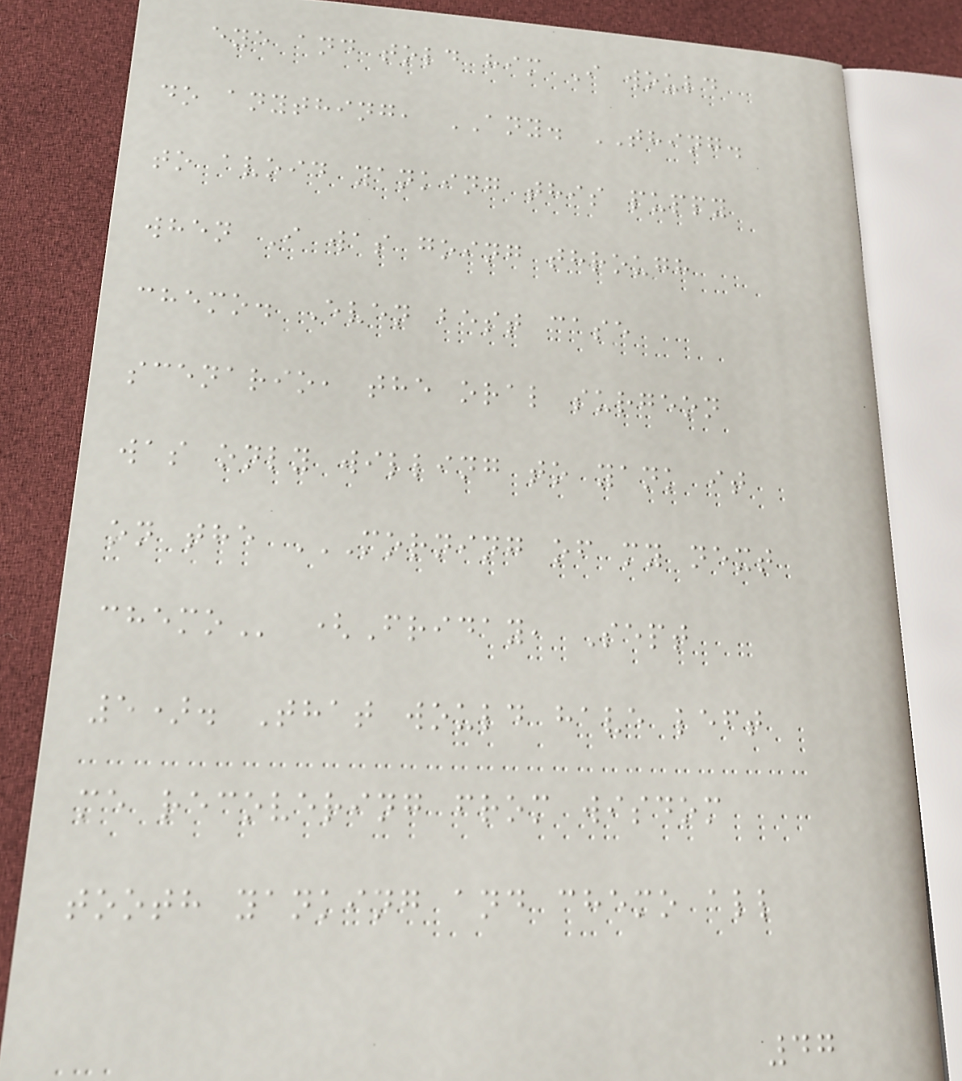eye and told him I would
do anything, ANY. THING.
to avoid yanking this puppy
when I was going through
chemo. Even best case
scenario, the oral surgeon
was only willing to yank it
on the MORNING OF MY NEXT
CHEMO (Friday, Sept
5). That would have left
me recovering from wisdom
tooth yanking and chemo all
47
